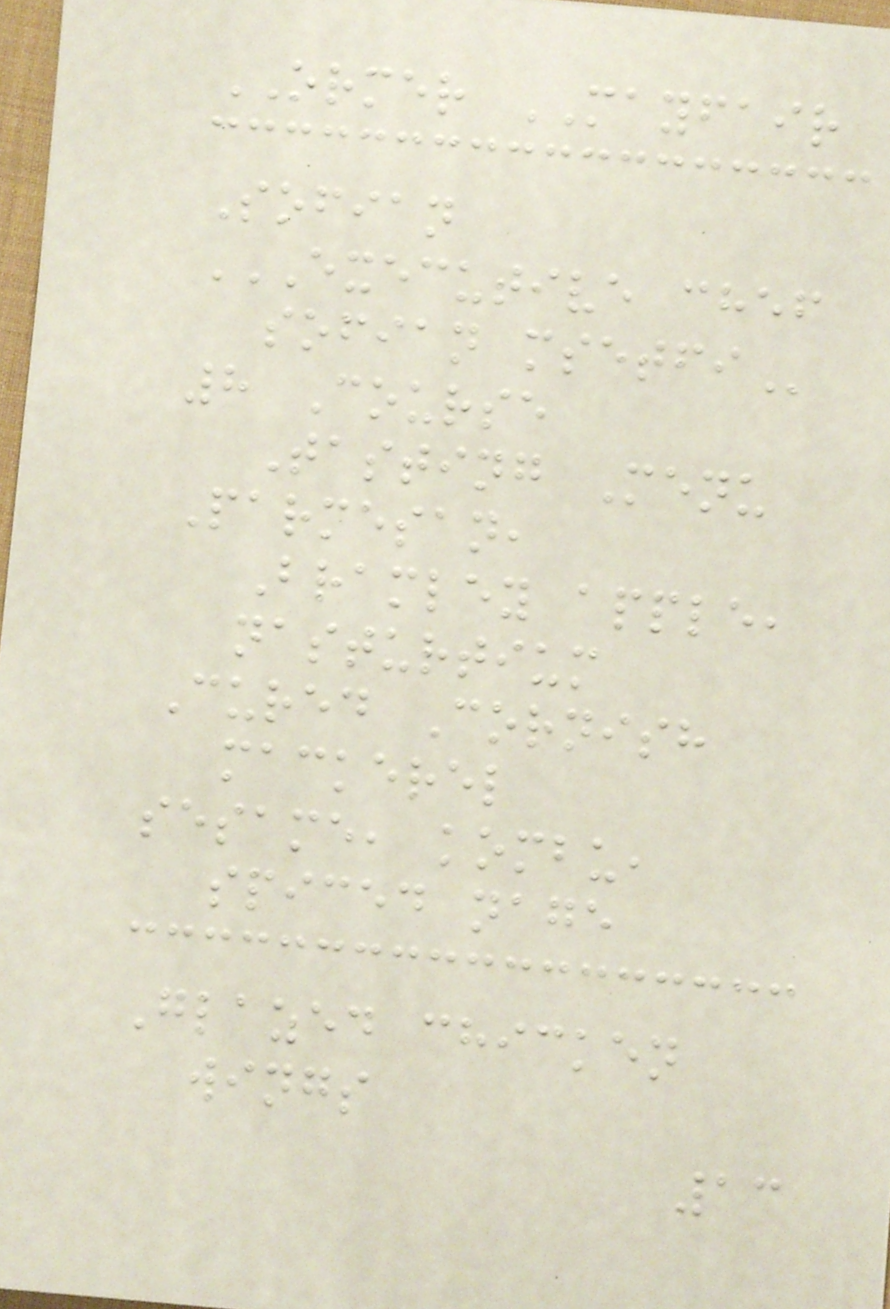ORMER MAYFAIR
Sofian
EXECUTIVE CHEF
SOFIAN MSETFI
8 Course
Tasting Menu
Parmesan,
Bramley apple,
nasturtium
Cured Cornish
mackerel
sesame, kombu,
spiced nage
Glazed chicken
wings
13
